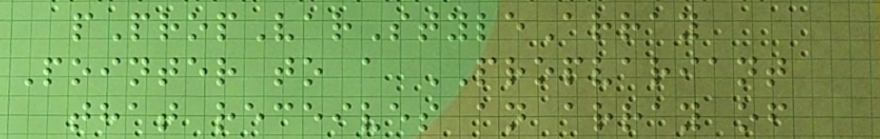pPropVarStyleArray
Pointer to a PROPVARIANT
that receives an array of
